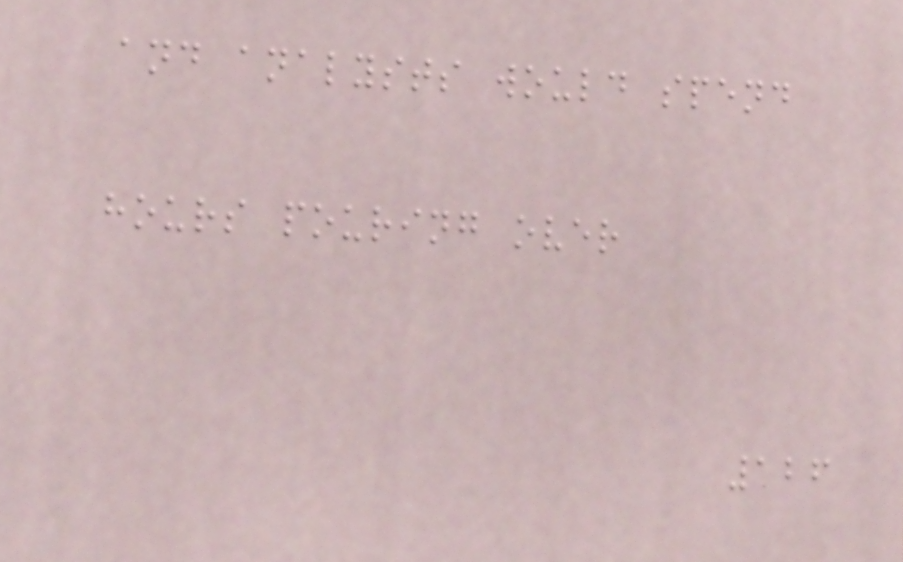and analysts would spend
hours pouring over
126
